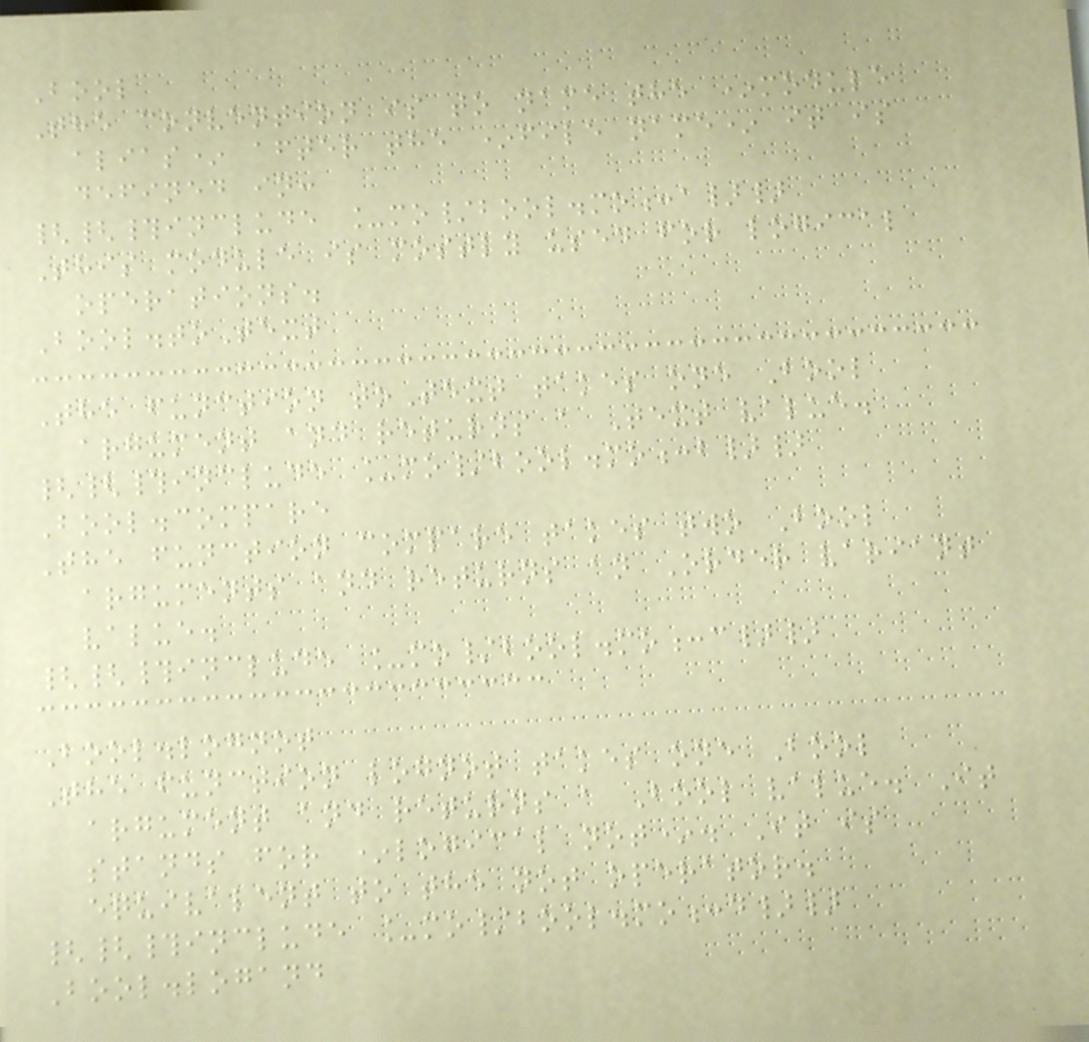Bool
The convention is to name the *module
alias* after the *file name* it is
defined in:
{{#include _mo/bool.mo:a}}
This module is mostly used for logical
operations.
Bool.toText
The function toText takes one Bool
argument and returns a Text value.
{{#include _mo/bool.mo:b}}
Bool.compare
The function compare takes two Bool
arguments and returns an Order variant
value.
{{#include _mo/bool.mo:c}}
Bool.lognot
The function lognot takes one Bool
argument and returns a Bool value. It
stands for *logical not*. It is
equivalent to the not operator.
{{#include _mo/bool.mo:d}}
Bool.logand
